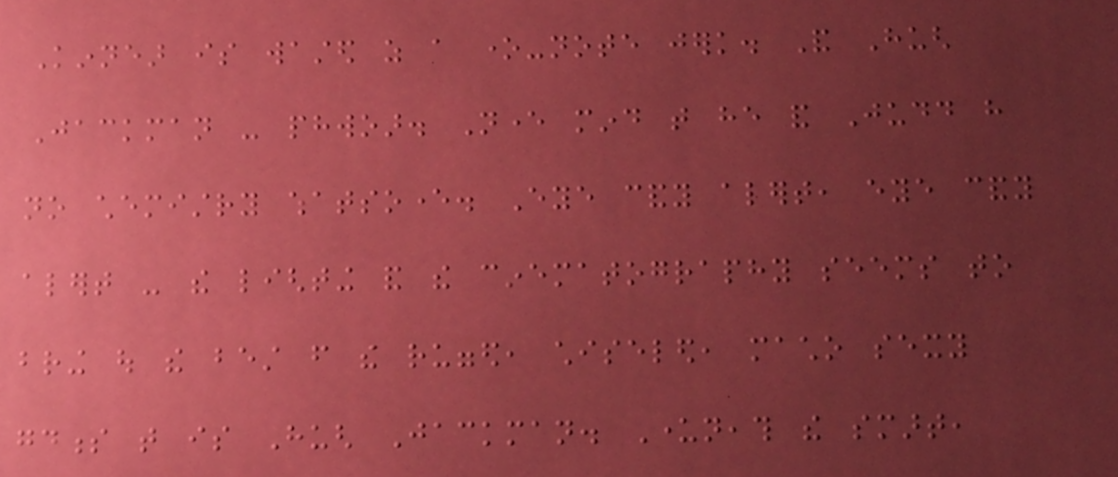Kinnear is wasted as a one-note jerk. And Hugh
Jackman - phwoar. Never mind that he and Judd have
no chemistry whatsoever. Eye candy alert, eye candy
alert - the lighting and the cinematography seems to
bring out the best from the rugged, chiseled, macho sexy
goodness that is Hugh Jackman. Underneath the smart,
